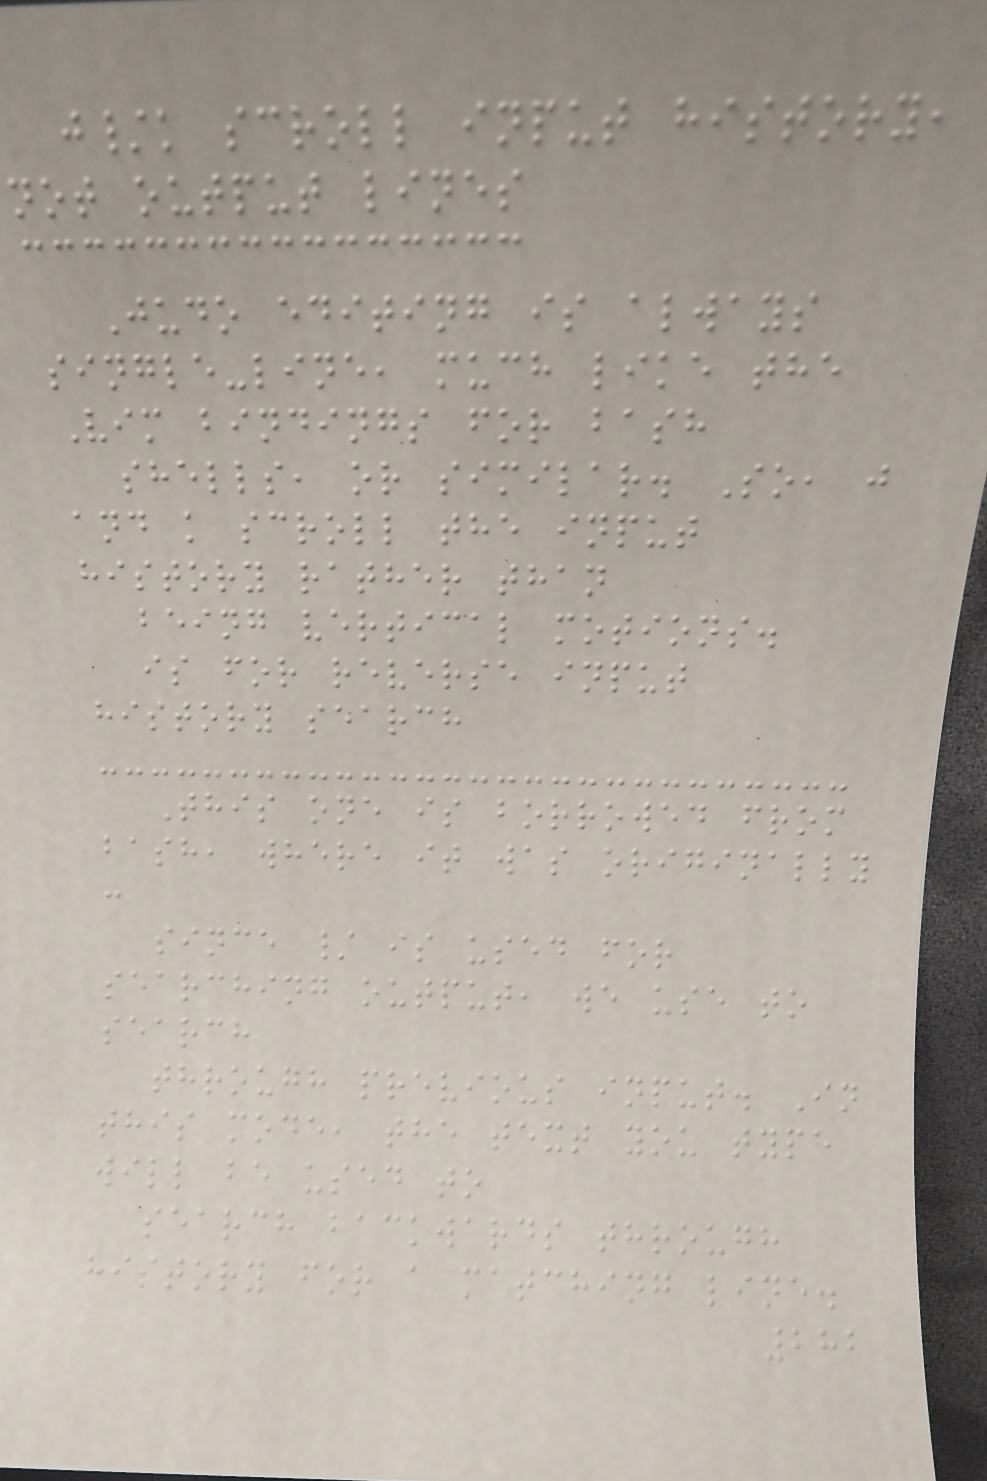j/k scroll input history,
not output lines
Judo editing is always
single-line, much like the
Vim bindings for bash
shells, or similar. So, j
and k scroll the input
history rather than
being vertical motions.
is for reverse input
history search
This one is borrowed from
bash, where it was originally
:
since / is used for
searching output, we use to
search
through previous input. In
this mode, the text you type
will be used to
search backwards through
history for a matching line.
282
